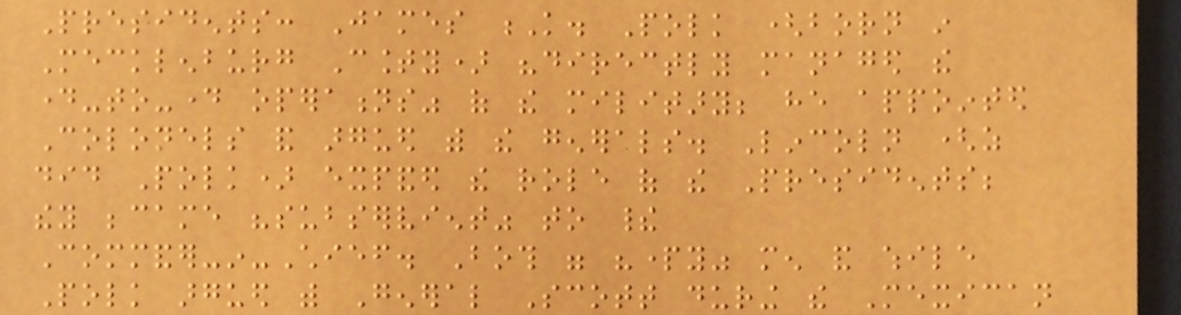Presidents: James K. Polk (born in
Mecklenburg County) "directly managed the
day-to-day operations" of the military; he appointed
Colonels and argued with the generals. Lincoln (as
did Polk) expanded the role of the Presidents;
they became "subservient" to their
Commander-in-Chief. Both were "party" men and while
Polk argued with General Scott during the Mexican
